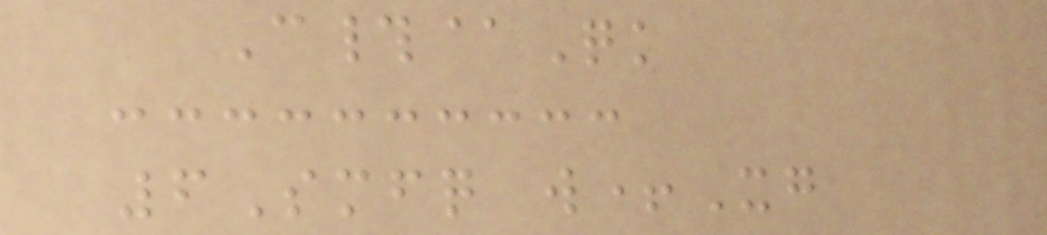C#@Qk
6Smfq w+Xg
